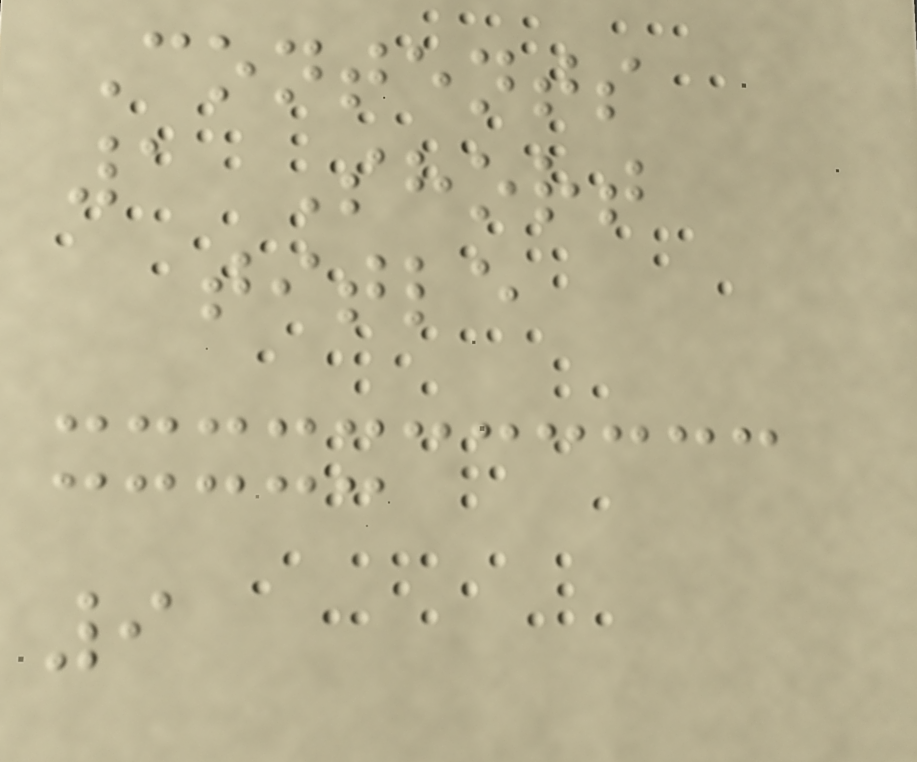Contents
1 Short
title
9
